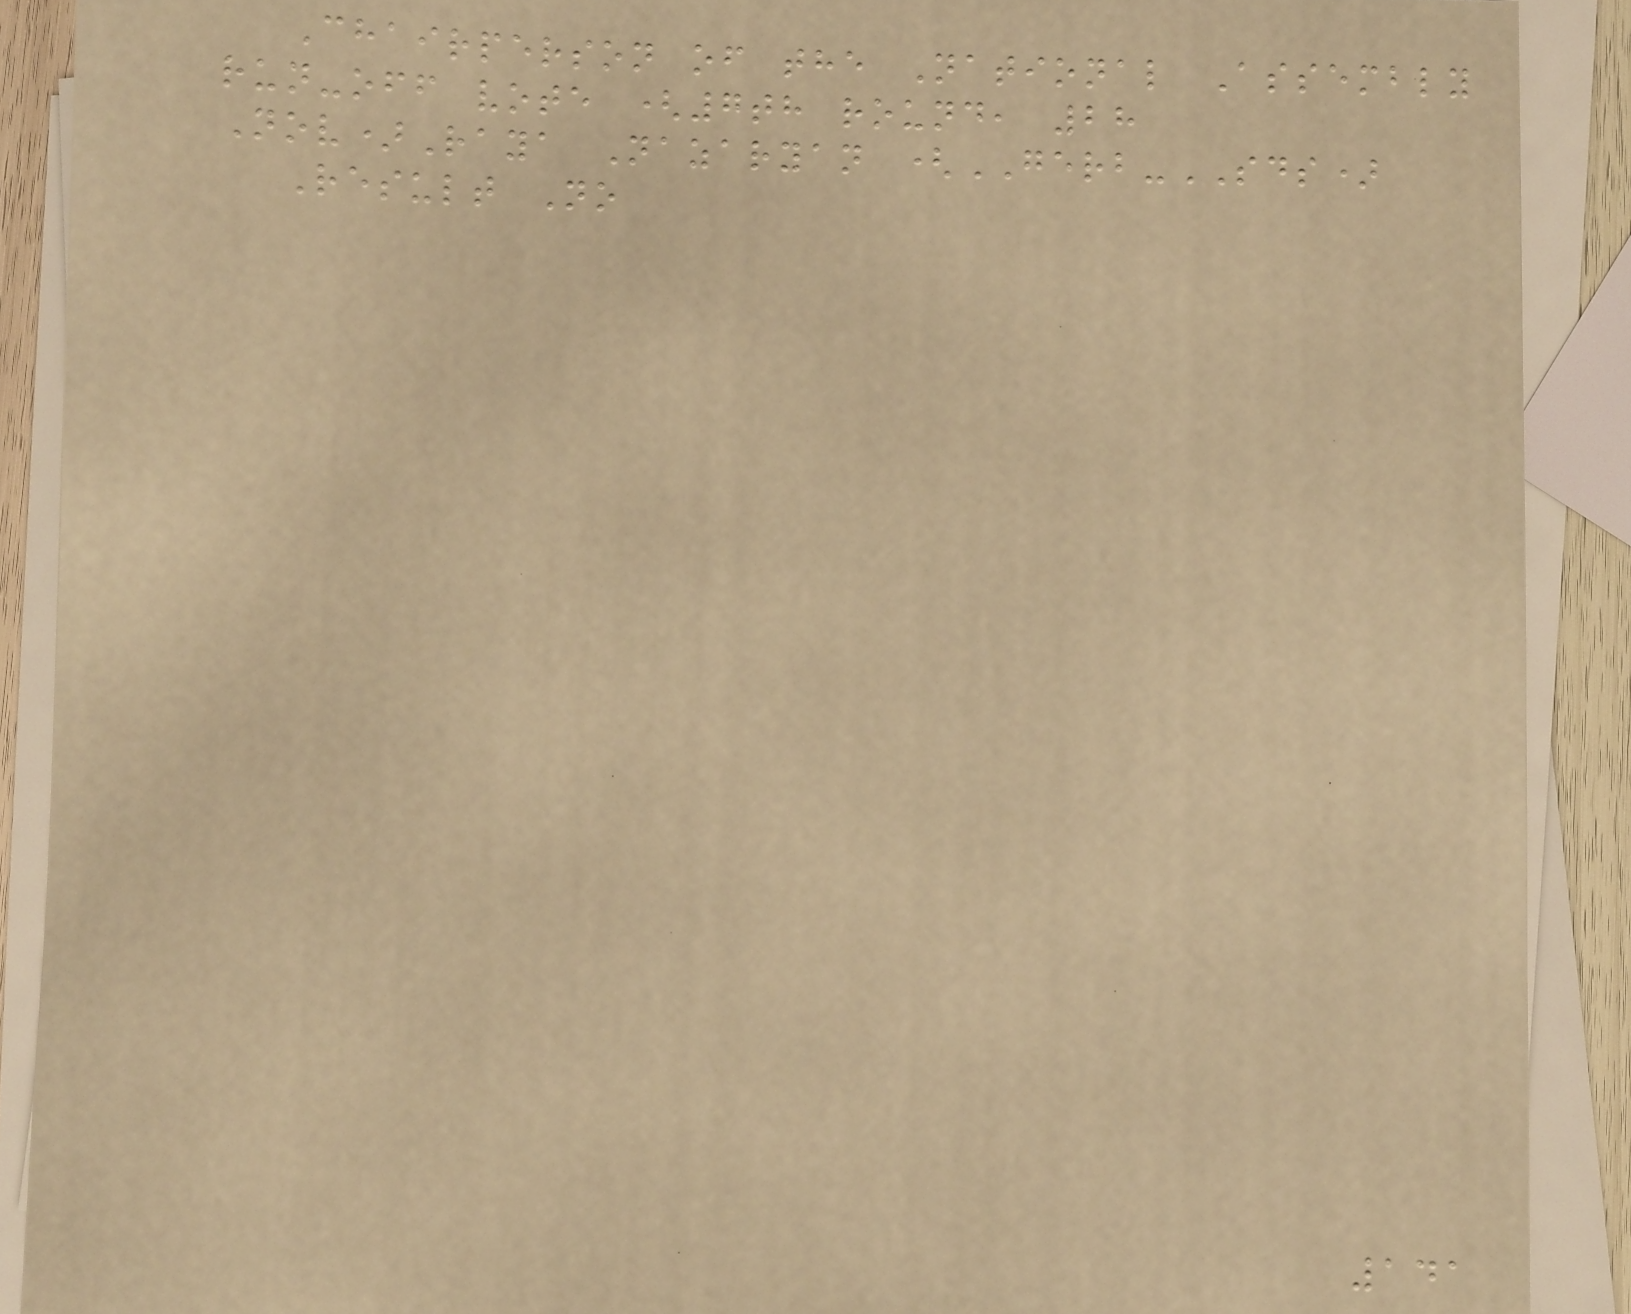Chairperson of the National Assembly
run-off vote (7th round, 28
Nov)Raya Nazaryan (GERB-SDS)
Result No
141
